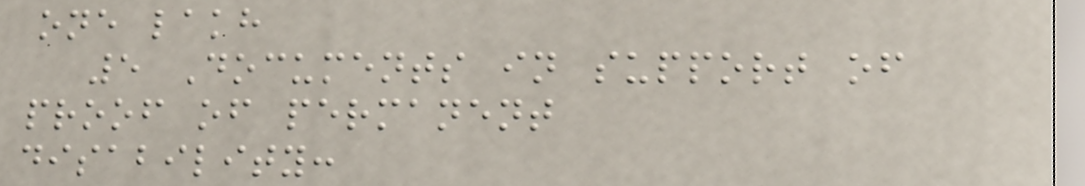one lakh
5 Documents in support of
proof of permanent
disability:
